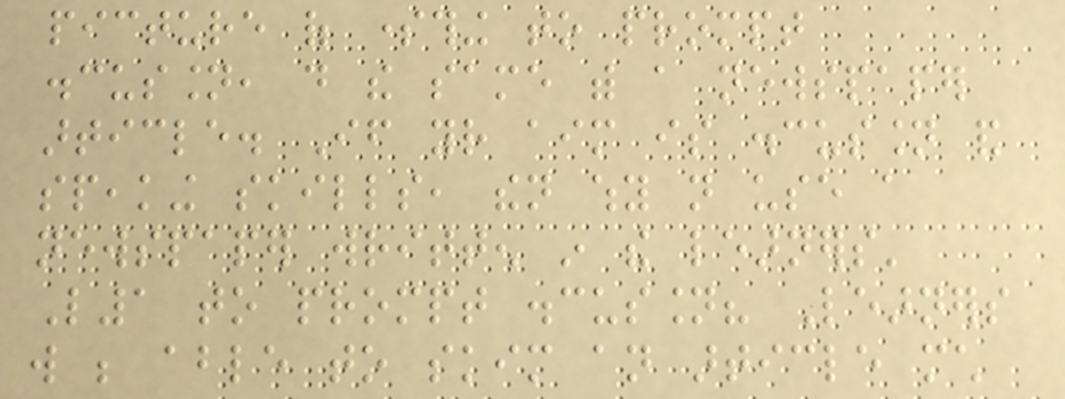picture of something to prompt
discussion, do the same with a newspaper
article. If your aim is discussion and
speaking skills, then why not use a
newspaper written in the learners'
L1 to prompt discussion? Learners
will be able to skim an article much
